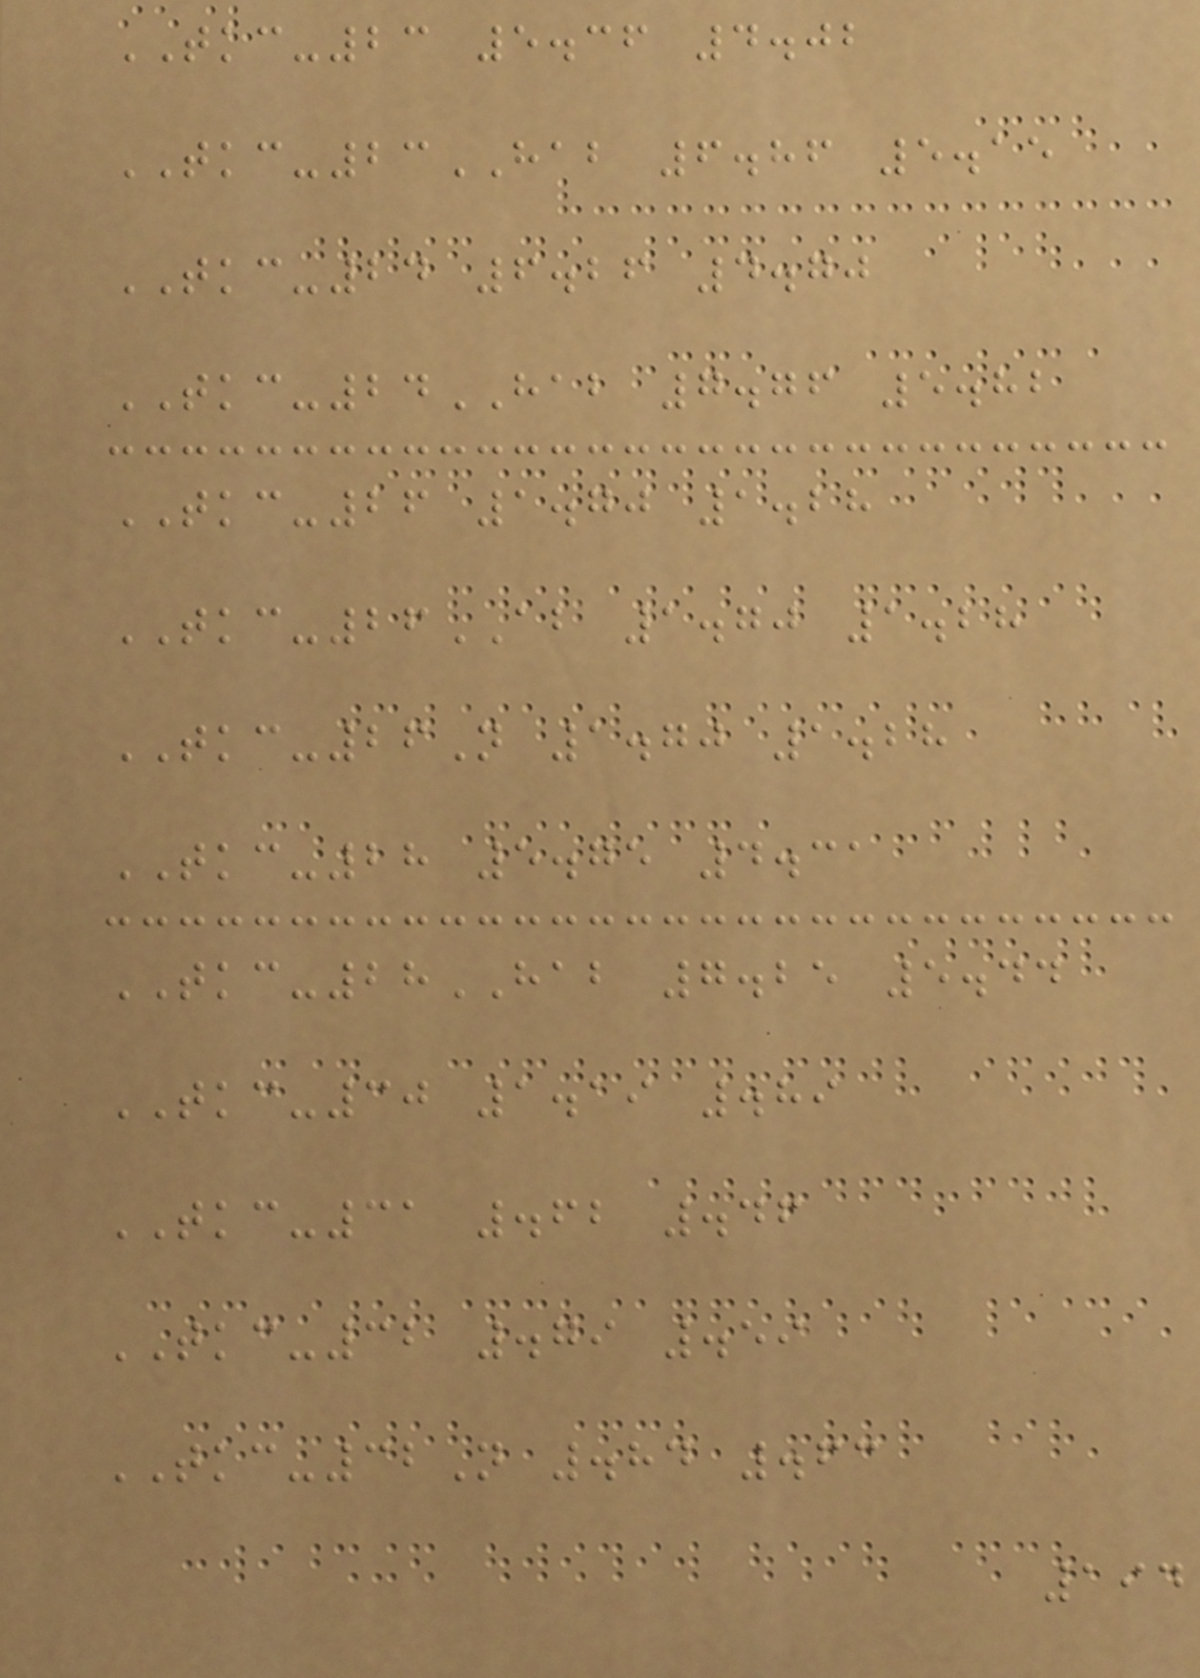TKC-23 5.36 4.02
TKC-23HAB 6.86 5.15
TKC-24 6.26 4.70
TKC-24HAB 7.76 5.82
TKC-26 1.70 1.28
TKC-26AB 1.70 1.28
TKC-26N 1.70 1.28
TKC-28 5.75 4.31
TKC-28HAB 7.25 5.44
TKC-30 1.19 .89
TKC-31 .62 .46
TKC-32 .79 .59
TKC-32N .84 .63
194
